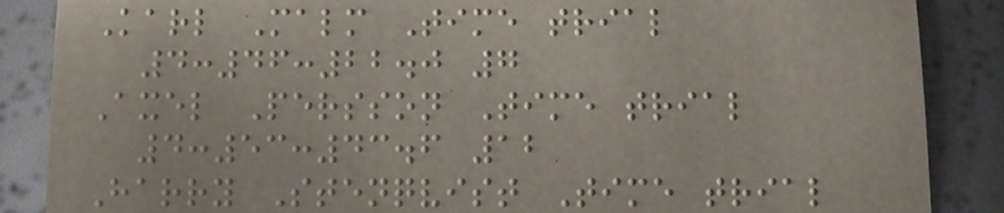Karl Malm Time trial
4:46:22.0 7
Axel Persson Time trial
4:53:43.6 12
Harry Stenqvist Time trial
